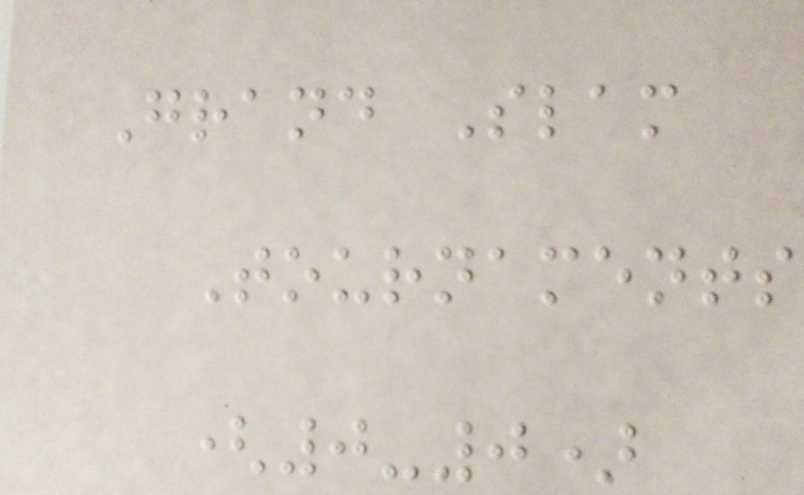Grand Slam
Tournaments
(0-0)
